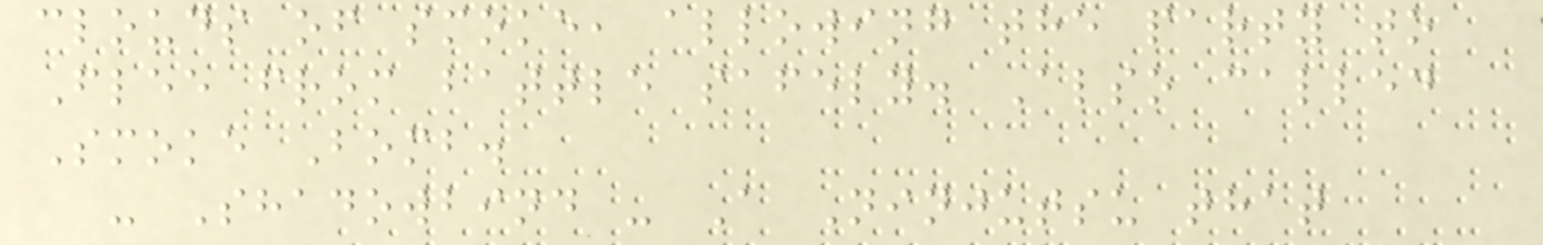clouds of smoke, allowing the party to
Flee from battle safely. Also called
Smoke Bomb.
- Shadowbind - A Ninjutsu that
